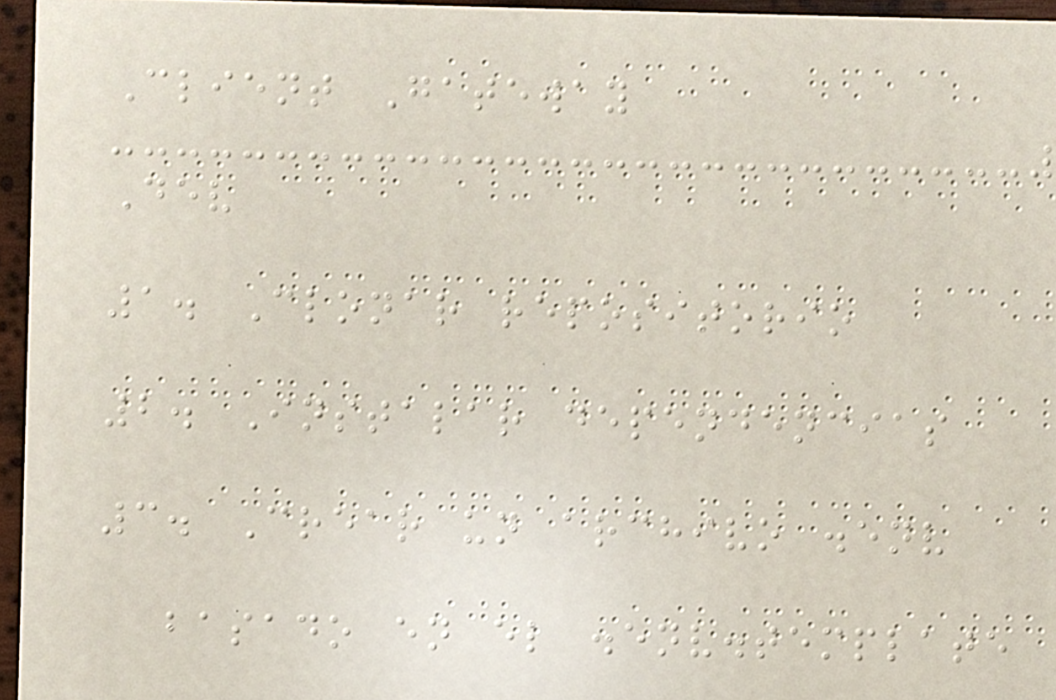Client Gateway
Dev
1. Clonar repositorio
2. Instalar dependencias
3. Crear un archivo .env
basado en el .env.template
